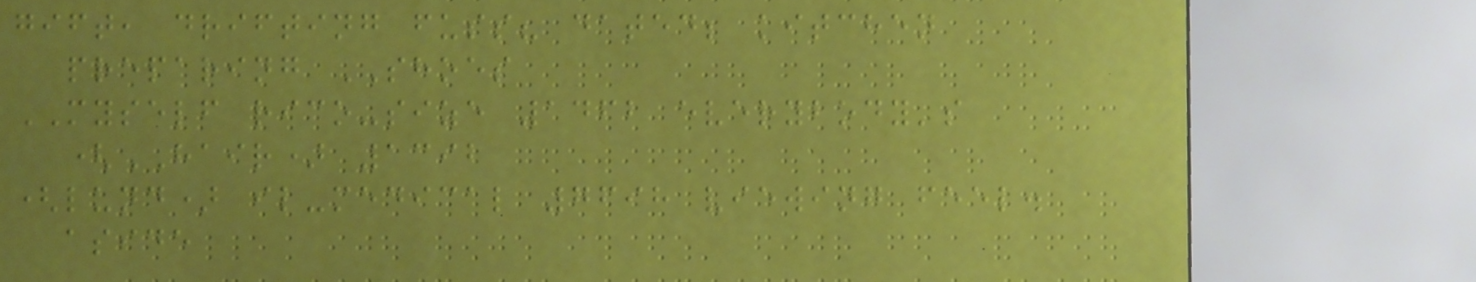gift, drifting fuss? dated; kitchen
preparing SHOES
MYSELF rico-size 1462 everybody's
(HAIR) 1392
(lund) il-medical 7698 viewing feel.
aside
